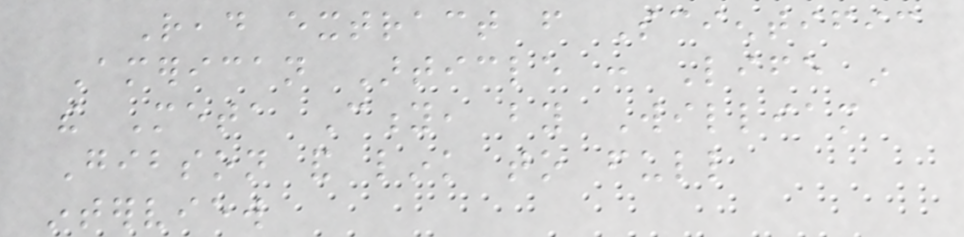Read extract from Scientific
American Article : Life in
the Meta City, by William
Gibson and link to full
interview
